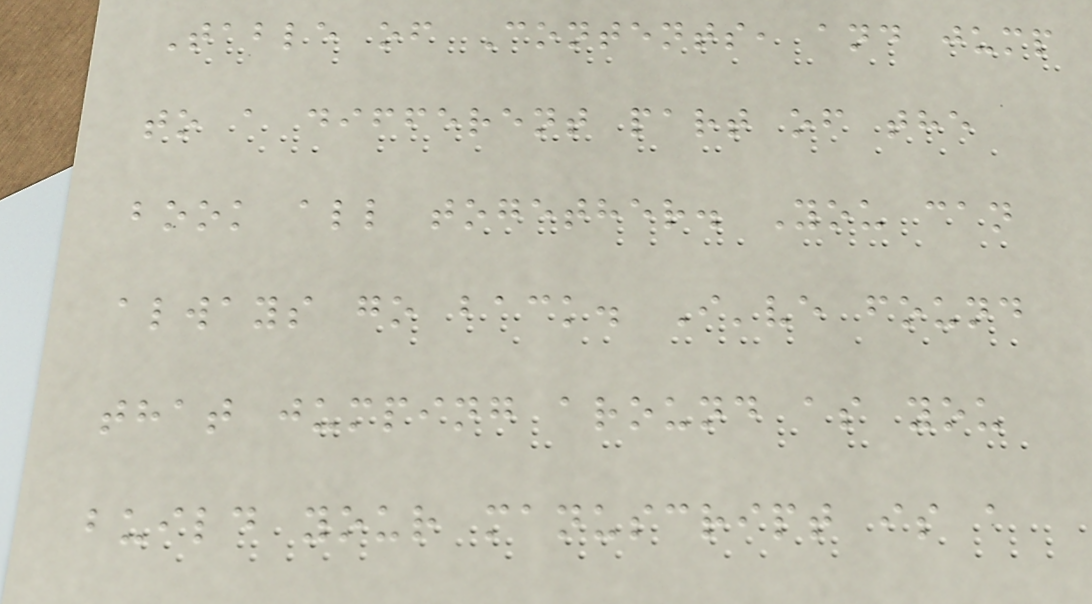Table of Contents, and jump
to a different part of the
book all together. You can
always go back. I've found
that jumping around as you
build your manuscript is a
